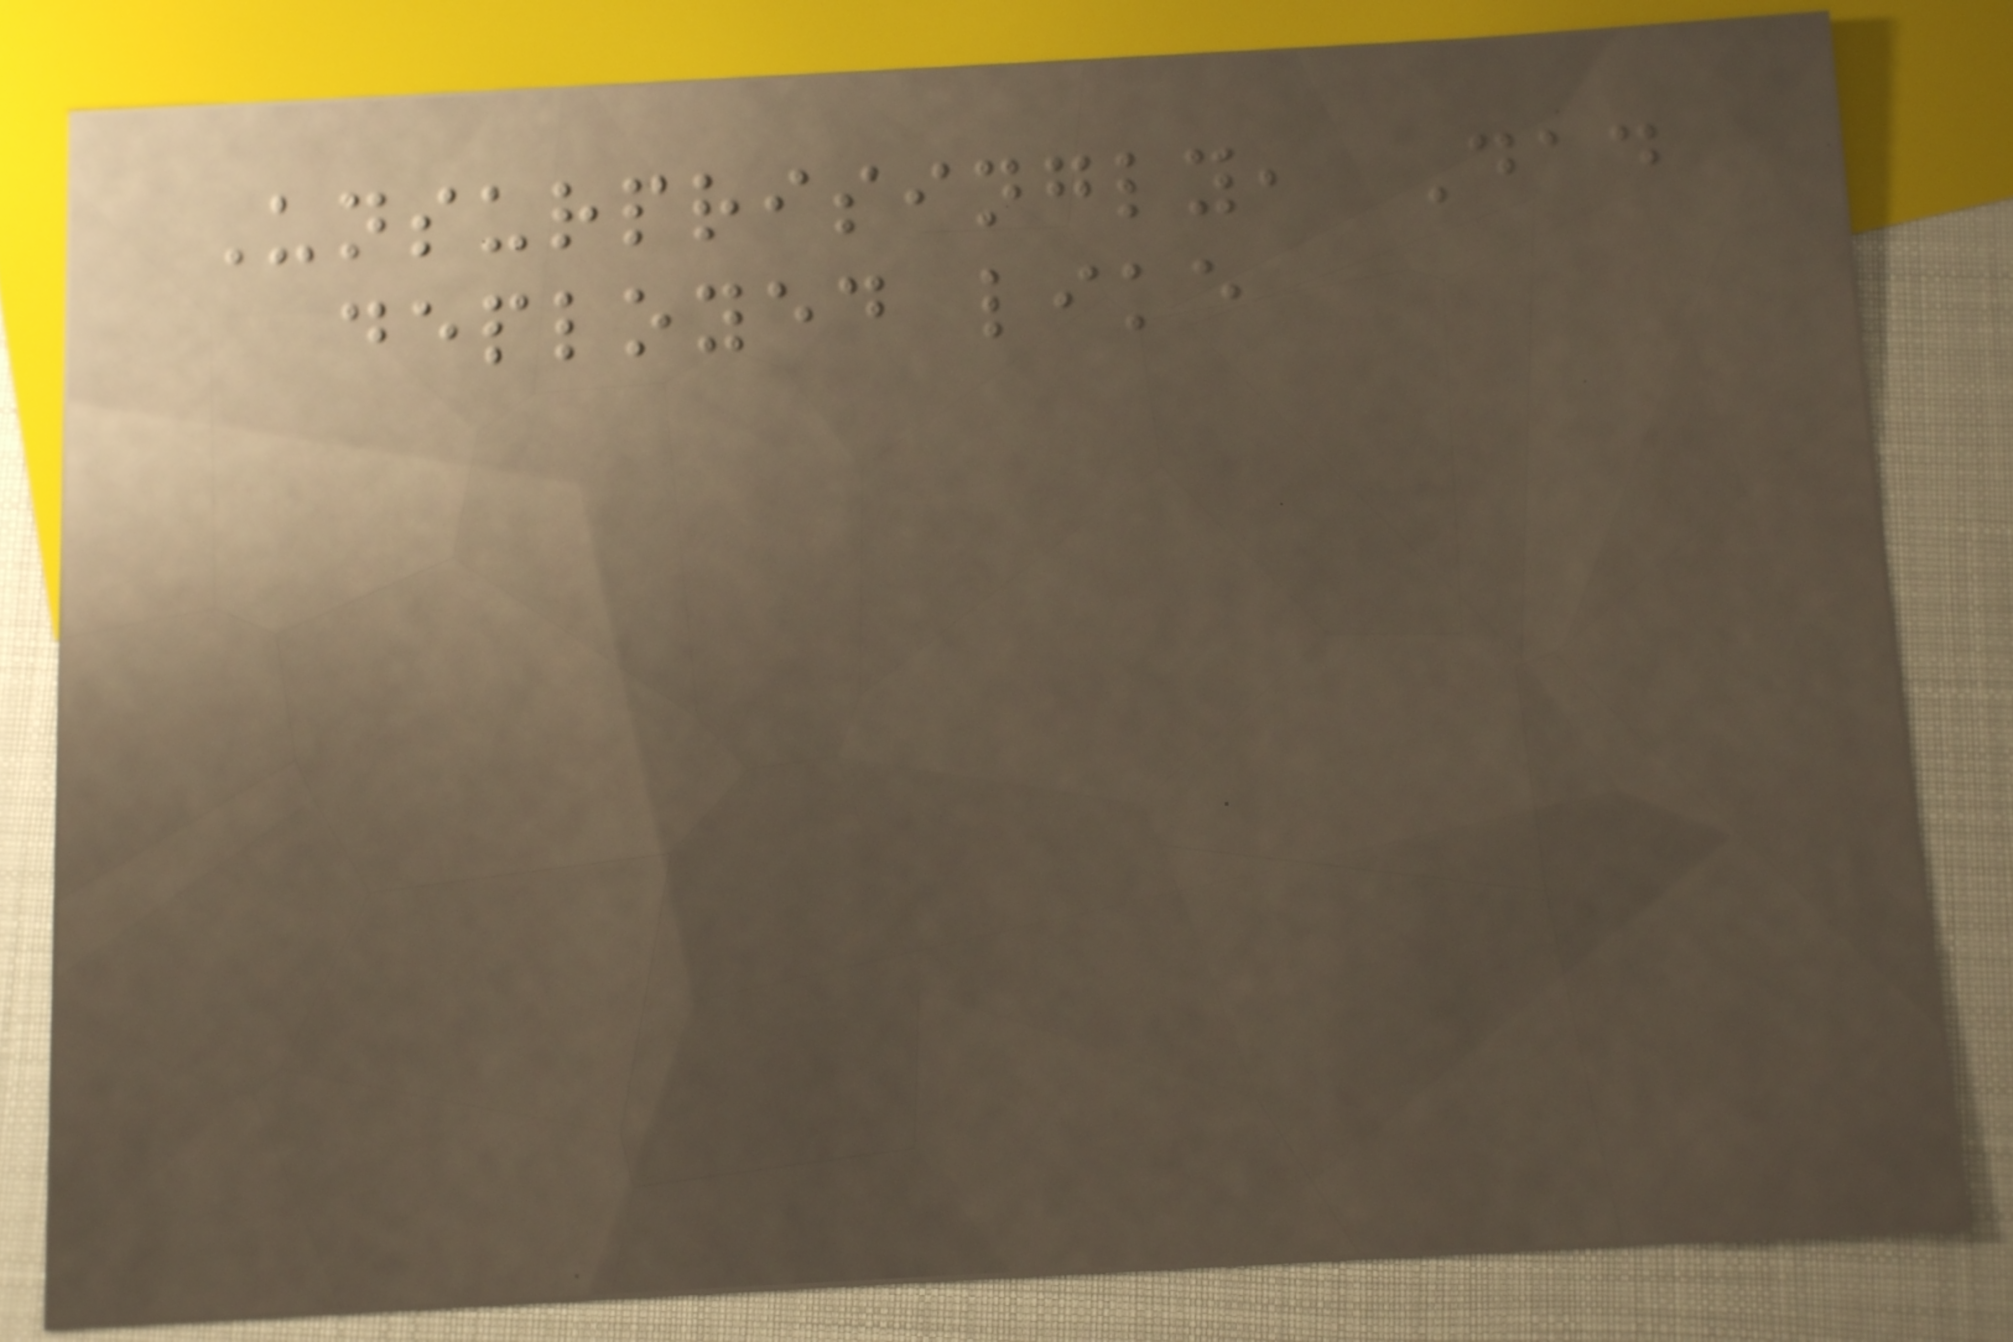Unsurprisingly, Dad
deployed like
